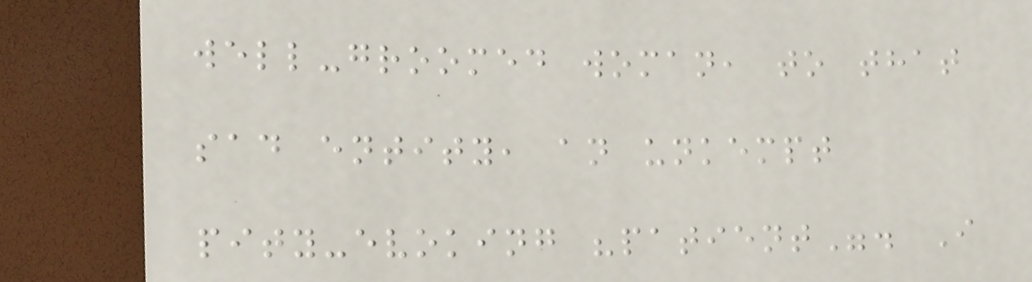well-groomed woman, to that
sad entity, an unkempt
pity-evoking "patient". I
